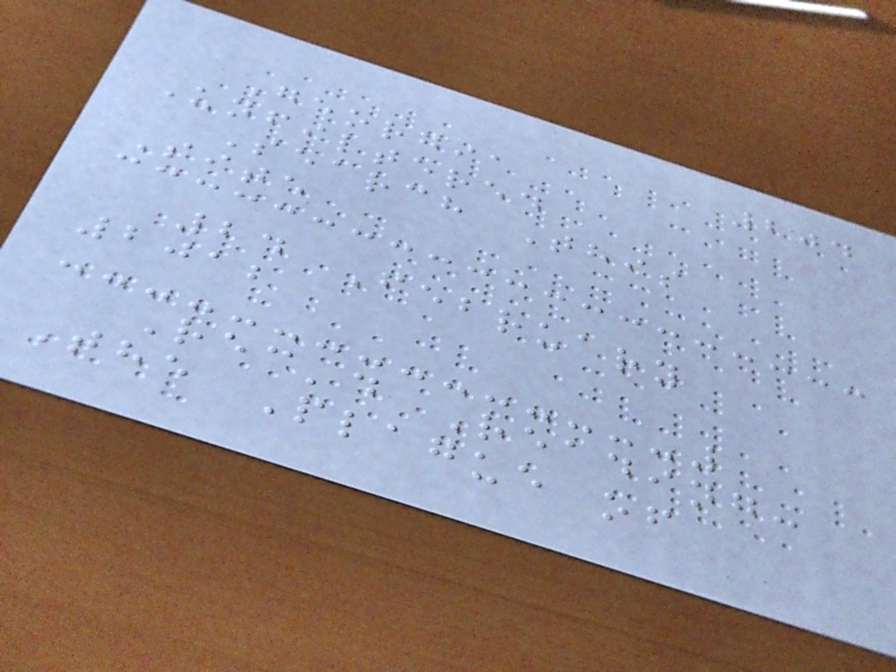204
Georgia
Unfiltered
Search This
Site
24 February
2012
Rec'd Reading:
The Plague of
